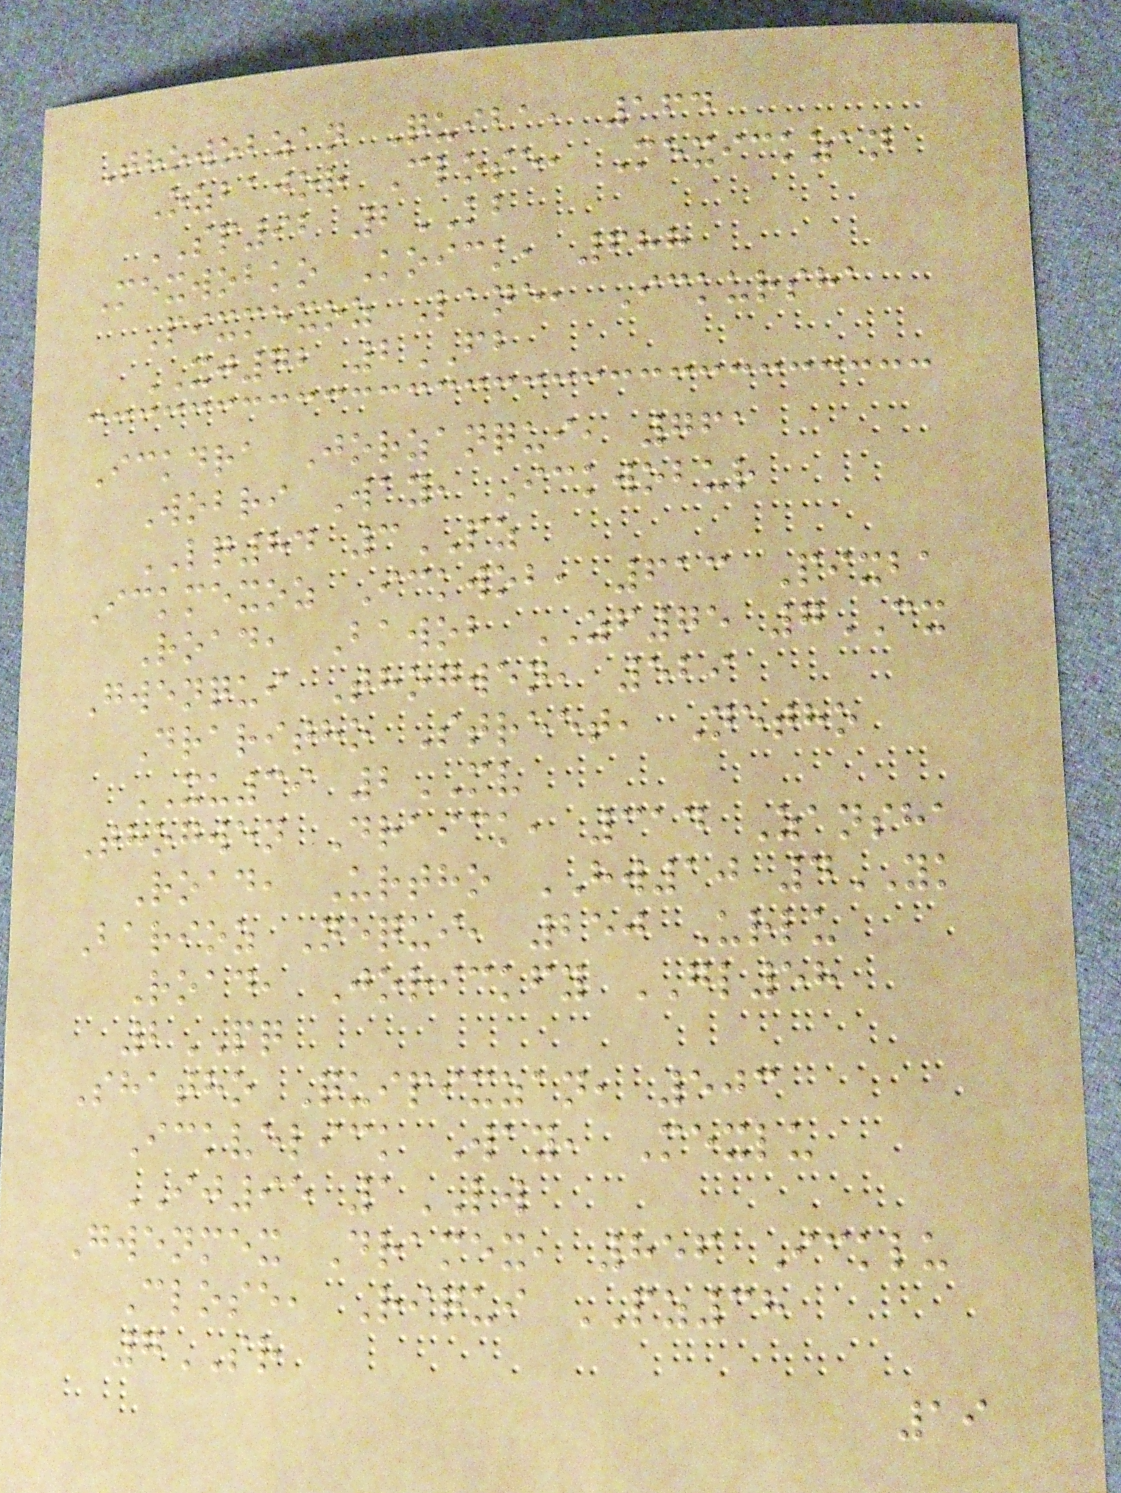Thowobzan Quiba, 164
Ozbajor Close, Mexickzan
SP92 2KB
Mexwobko Koick, 688
Pixmexoz Lane, Ickursha
XJ72 2FB
Ickdra Jorzanqui, 761
Wobri Way, Ickwobur
LQ84 3PZ
Ickmexoz Ickwob, 613 Pixba
Road, Bawob ZF75 7CX
Gwenqui Thogwen, 529
Draritho Street, Netho
XU39 2MV
Thogwen Draick, 314 Zansha
Road, Urtho HW10 4YK
Barioz Nequi, 250 Urlu
Road, Jorickfy GL58
2PQ
Shatho Quipixzan, 503
Ickvelick Way, Mexlu
IJ95 1LW
Gwenmex Dramex, 856 Icklu
Close, Riqui PZ38
7SR
19
